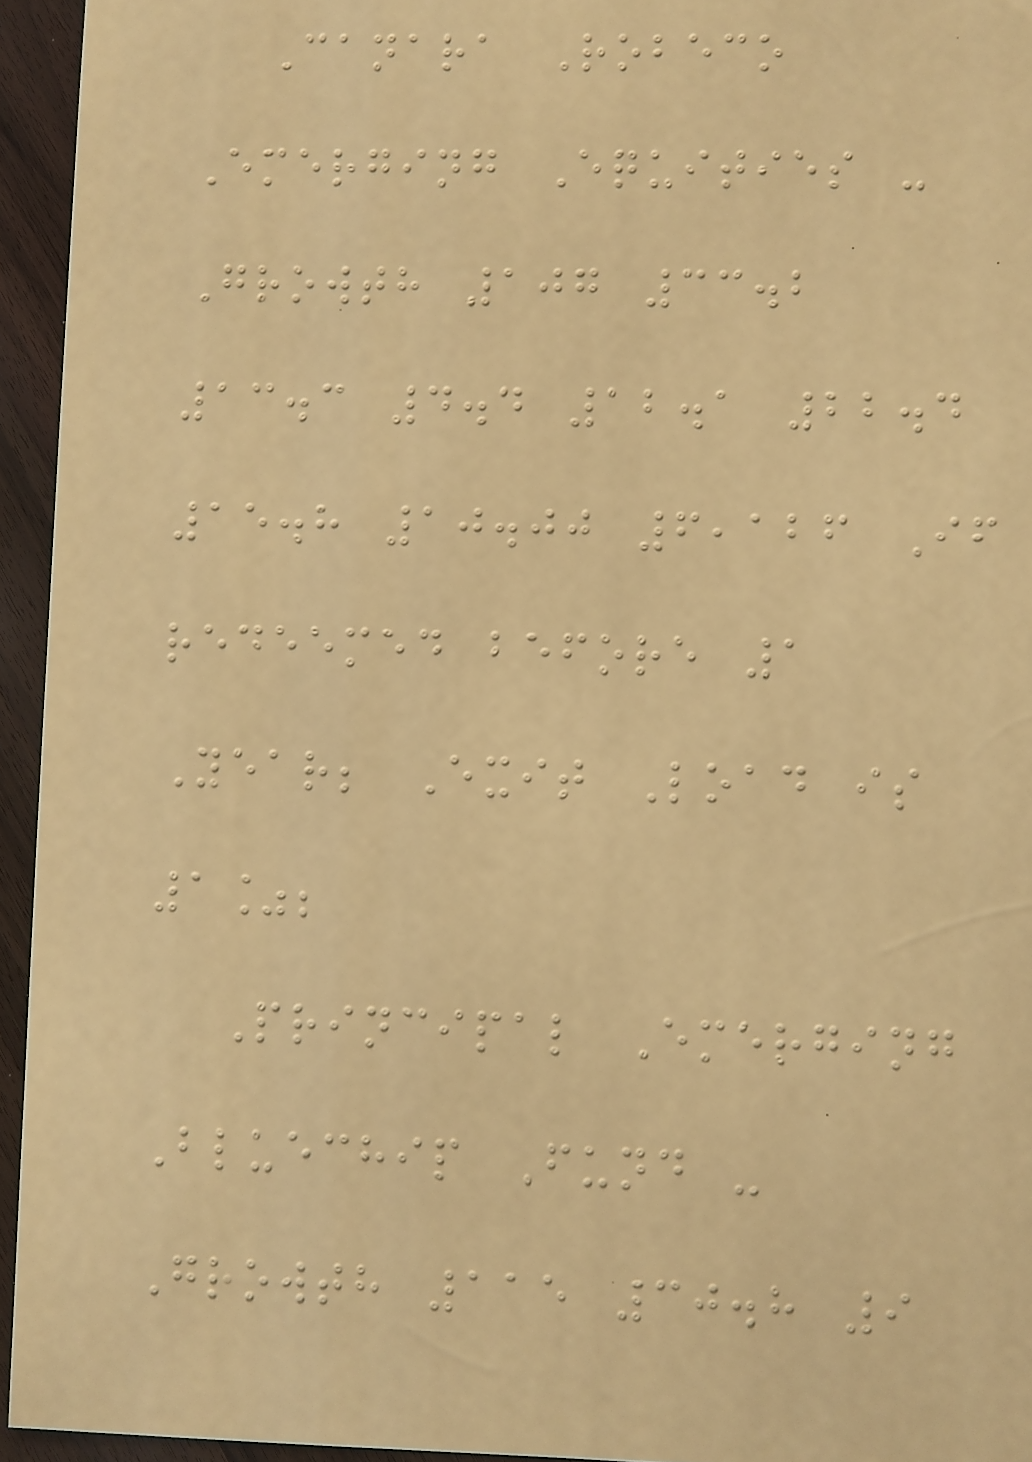Canara Robeco
Emerging Equities -
Growth 107 33.2
13.3 4.4 12.1 22.4
15.8 10.00 6,126 If
redeemed before 1
Year; Exit Load is
1%;
Principal Emerging
Bluechip Fund -
Growth 115 30.8 9
